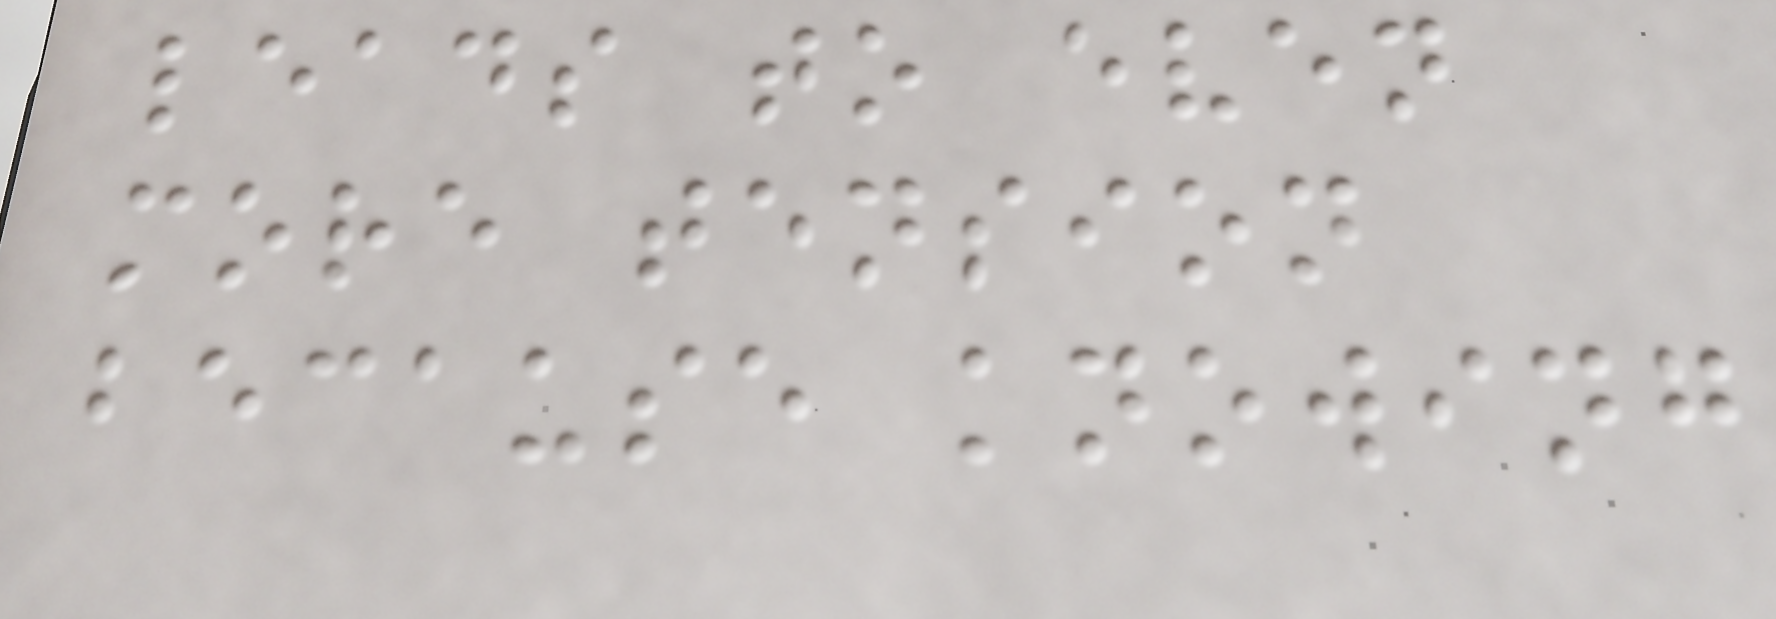leads to even
more tension
because knowing
